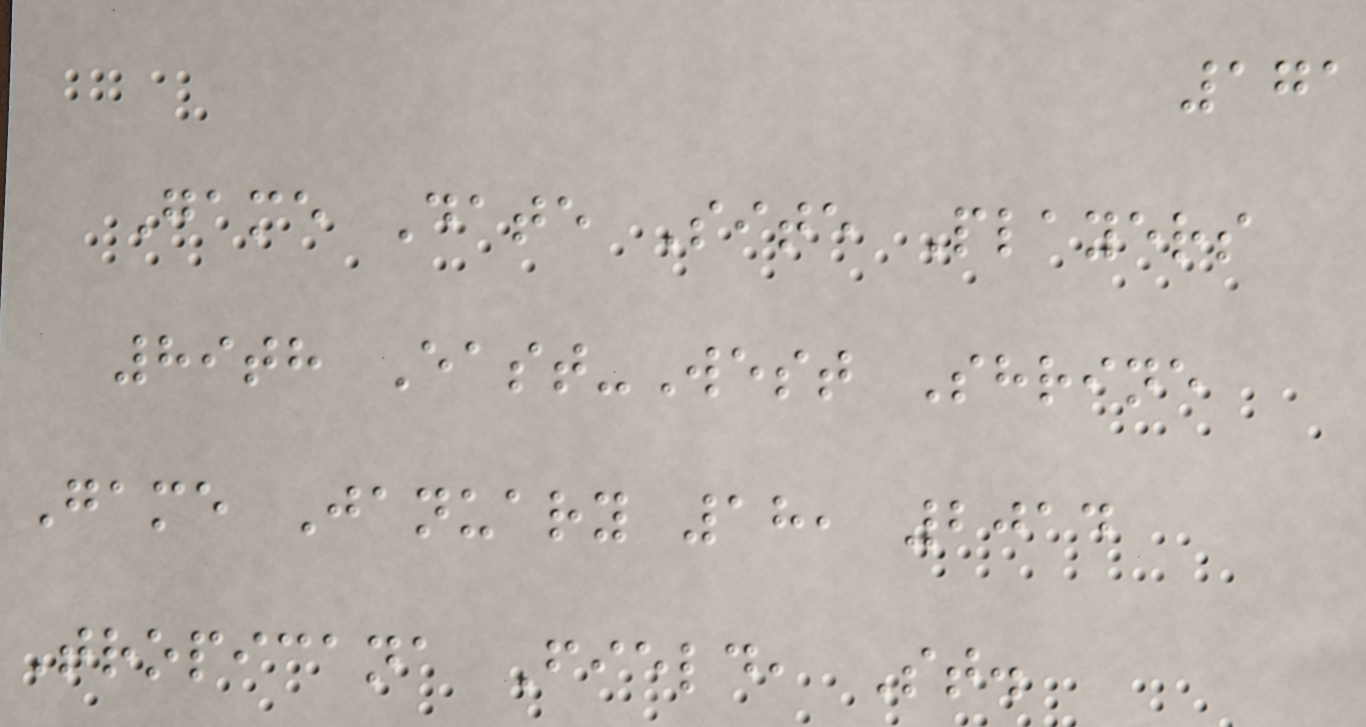171
Game Date Site Players
89th East-West Shrine
Game January 18, 2014
Tropicana Field, St.
